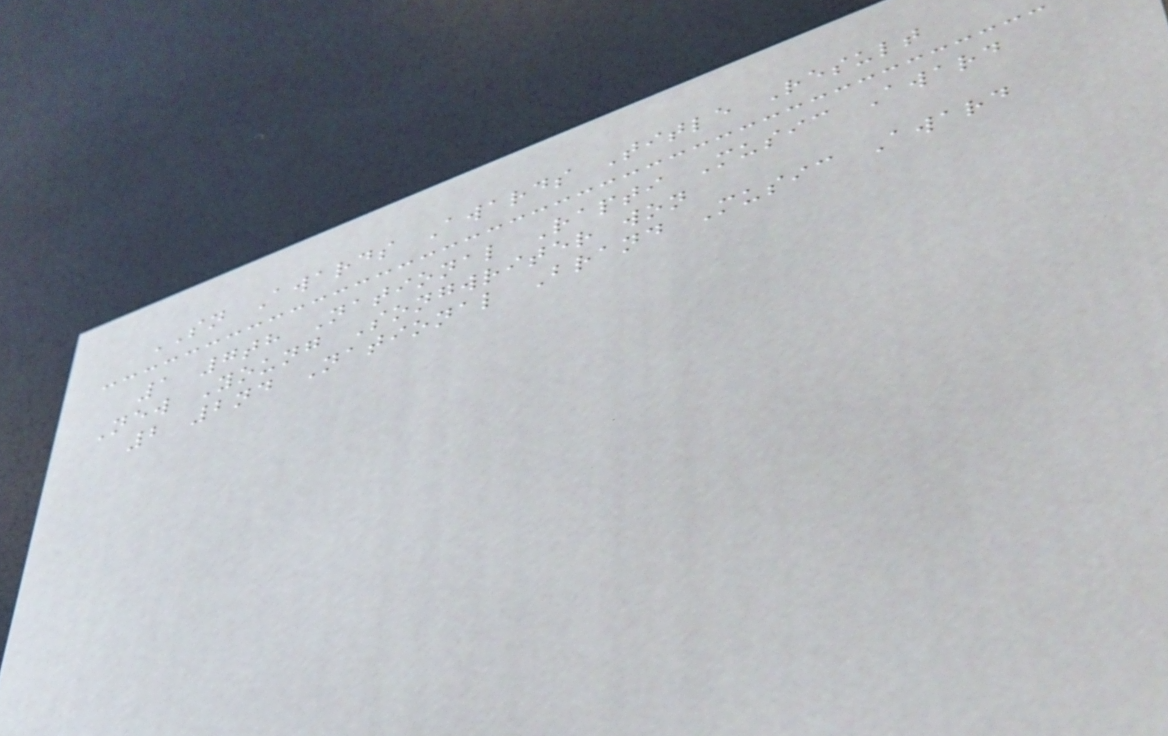SN Awards Awards Title Result
1 7th National Rapti Music Award
New Young Songwriter won
2 2nd National Brand Music Award
